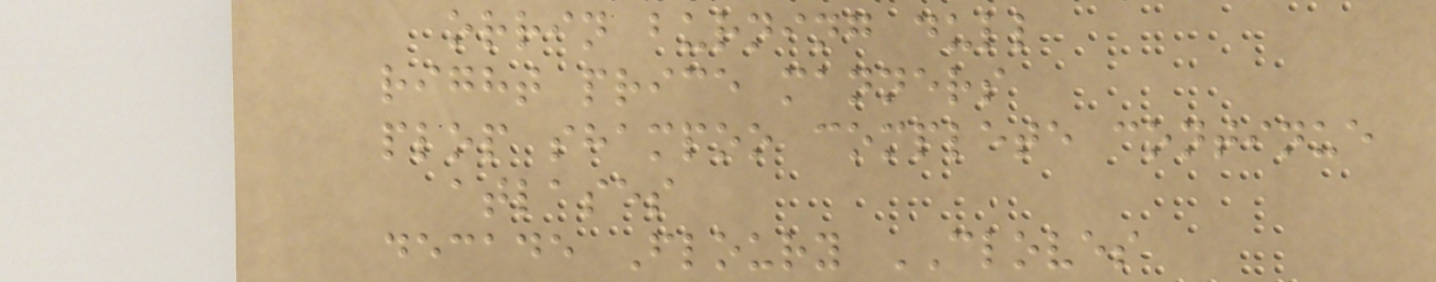orrin burning dull
right price manners
plop shampoo complete continue
atlases
decade Floury CLOVES
